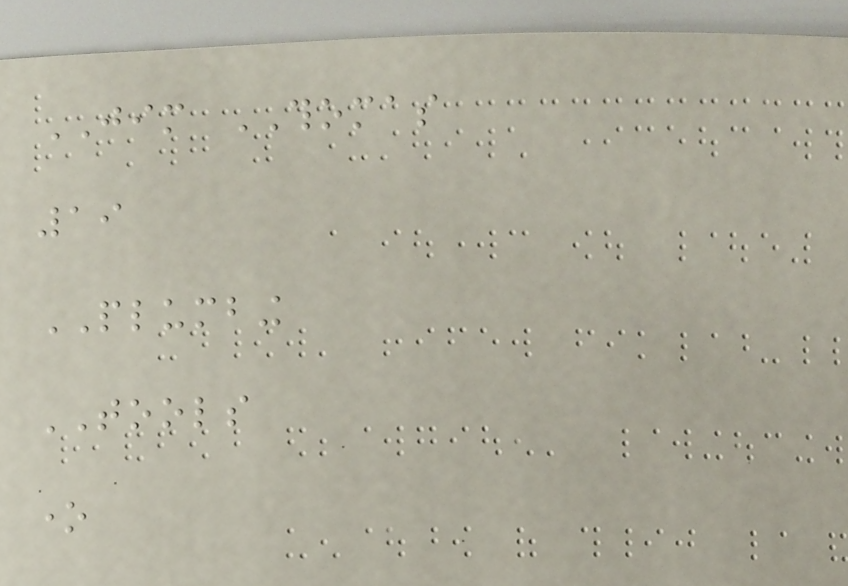JIM THOMAS
19
PLUMBING
TOOLS
one
